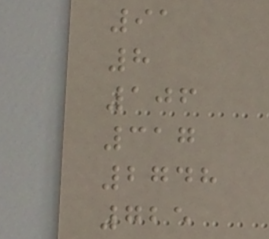91
8
106
317
2748
725
